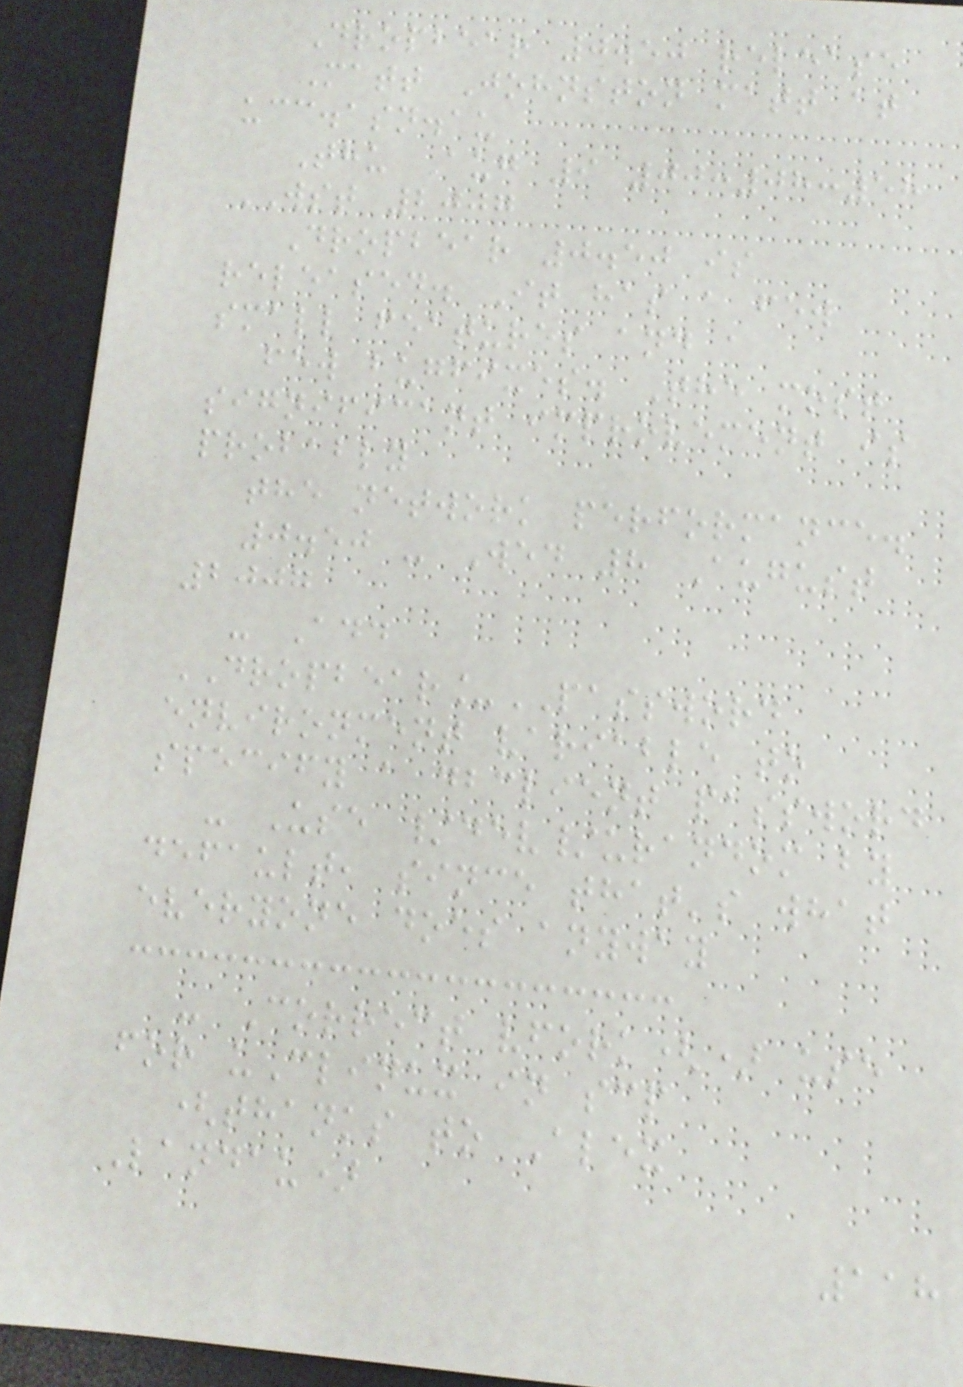Dropbear 0.50 release
Matt Johnston matt at
ucc.asn.au
Thu Aug 9 00:08:58
WST 2007
Dropbear 0.50 is
released. It has a few
small features and a
few bugfixes. The most
significant improvement is
probably
the network performance.
0.50 - Wed 8 August
2007
- Add
DROPBEAR_PASSWORD
environment variable to
specify a dbclient password
- Use /dev/urandom by
default, since that's what
everyone does anyway
- Correct vfork() use
for uClinux in scp
(thanks to Alex
Landau)
118
